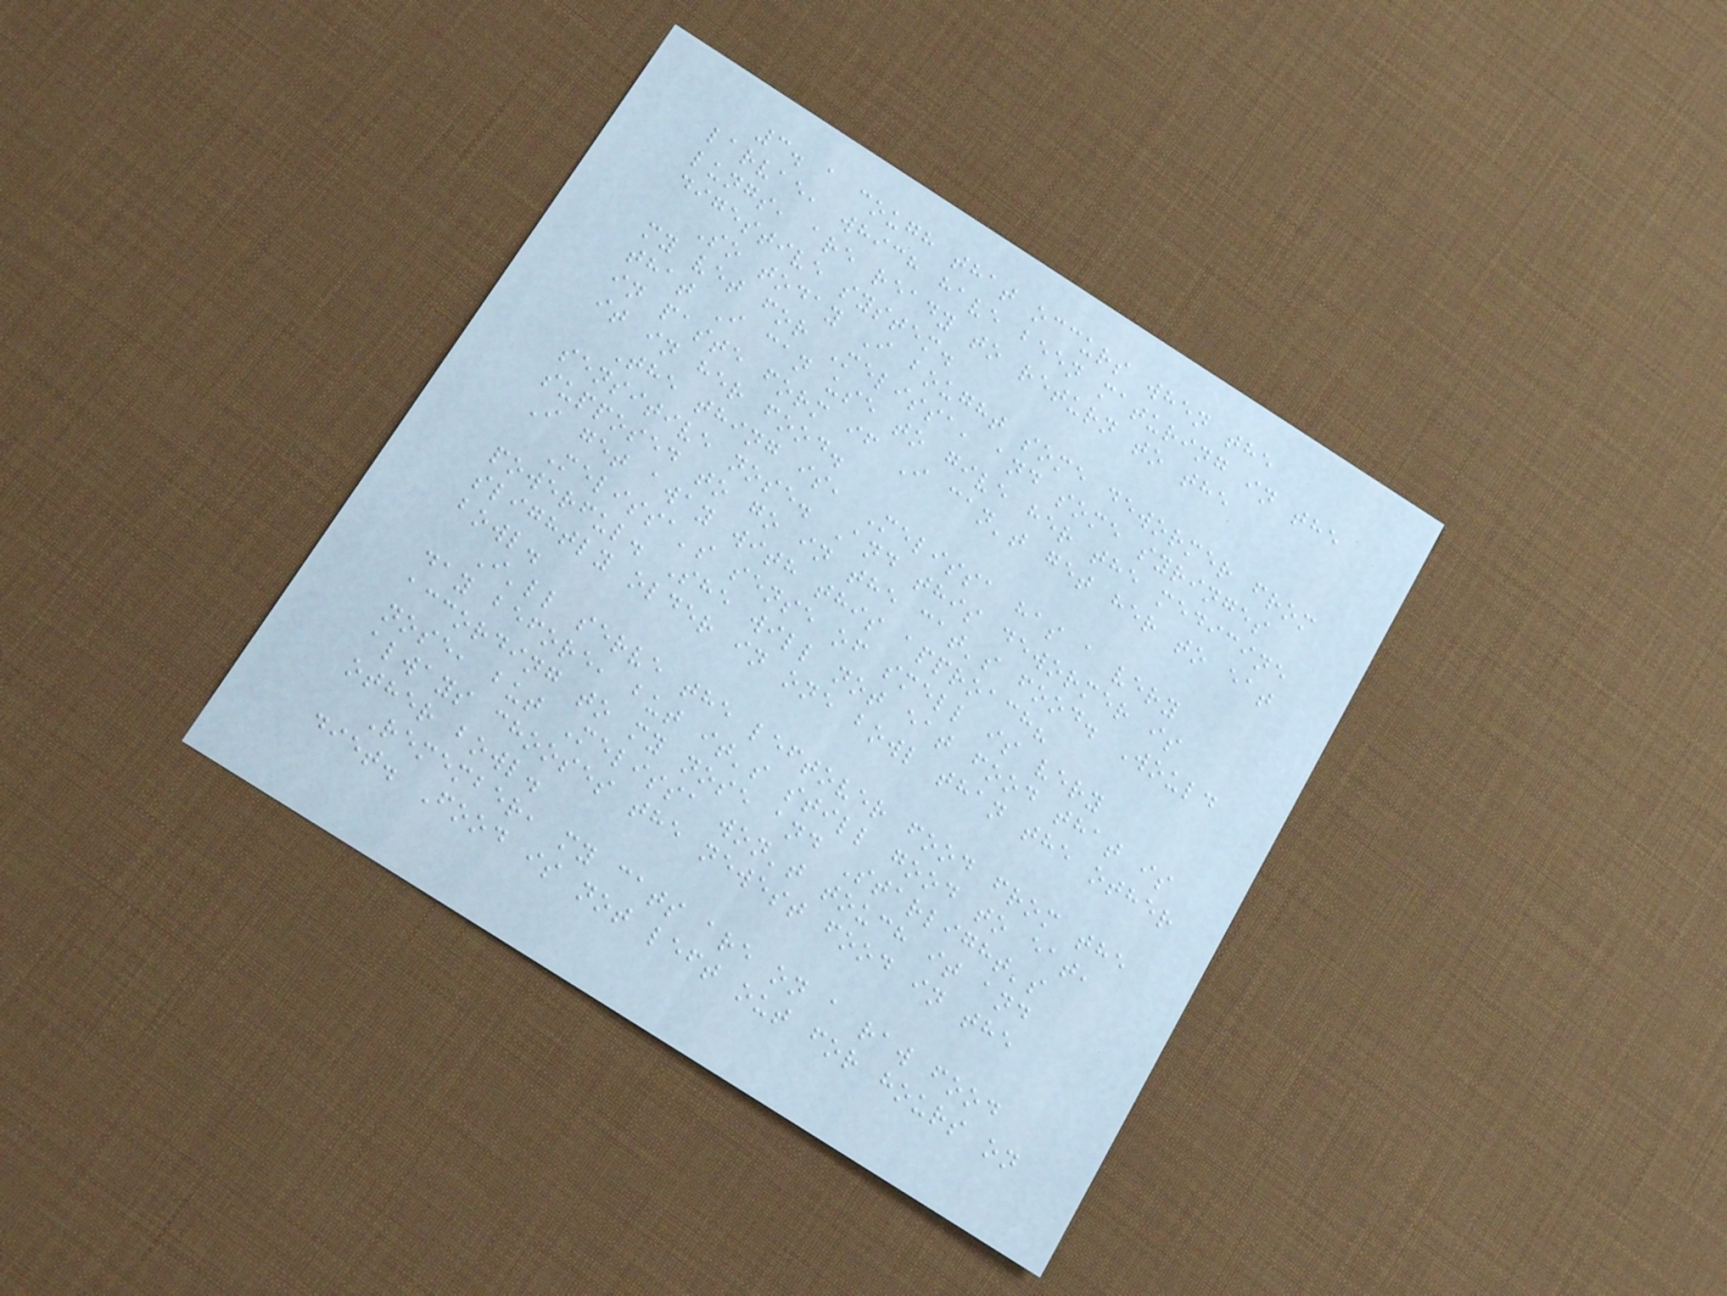3. a cough that occurs when the
larvae, which have been maturing in the
lungs, are ready to return to the
digestive system.
So today I bought some dewormer from
my vet for Melissa, and some syringes
that I can use to give her the medicine
in paste form if I can't get her to eat
it in her food.
The thing is, Melissa has a very
sensitive nose. And this dewormer is
supposed to go in the cat's food. Would
I get away with this approach?
Melissa's sense of smell is very
powerful. She will not eat food that is
slightly older in one bowl than the other
bowl.
I'll serve the leftover food from the
day before, but it's still good to eat,
according to my nose and Starlight's
nose, but Melissa won't touch it and
always chooses the newest food in the
other bowl.
Remember, my cats are on a raw food
diet. Food is not left out for hours on
